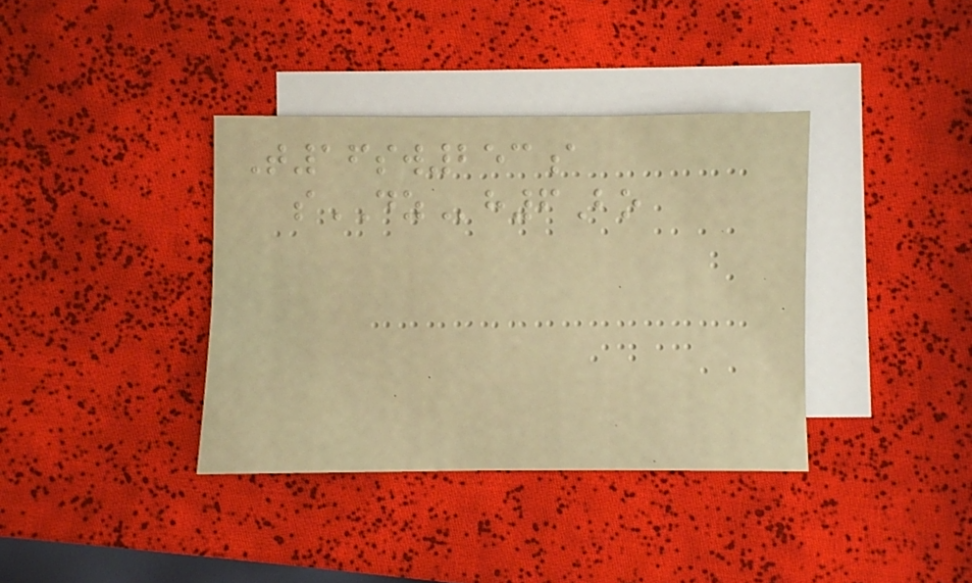T16sw253a
sDZh6Bo
